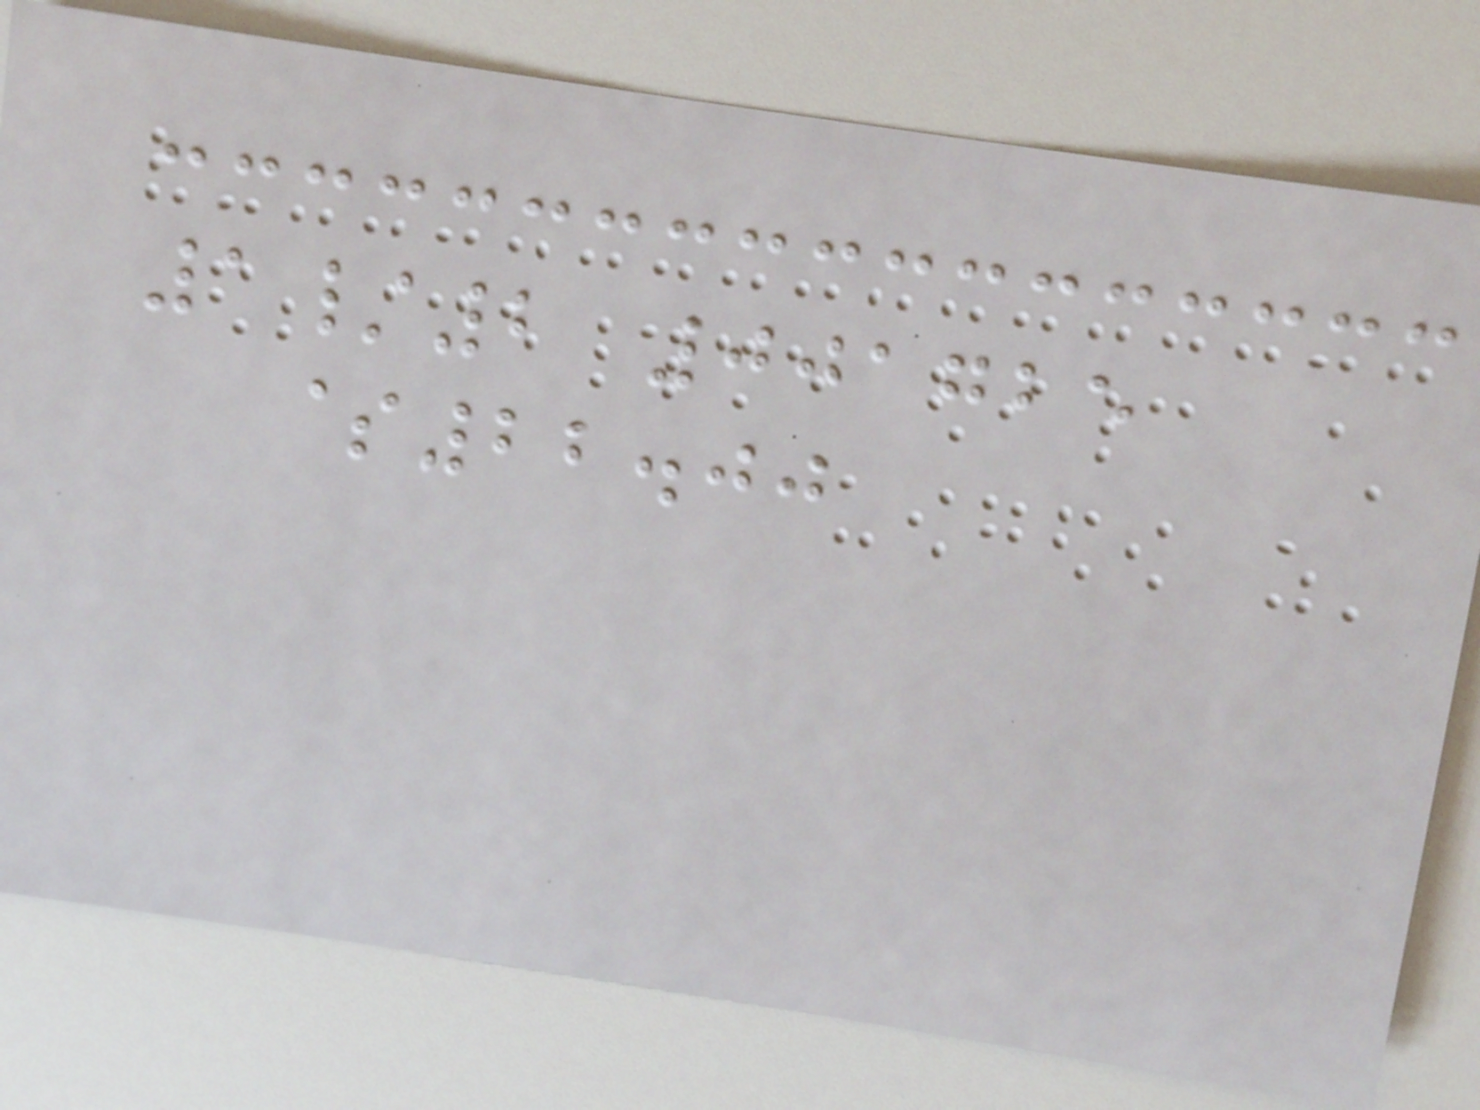1/2 001725
$22.00
